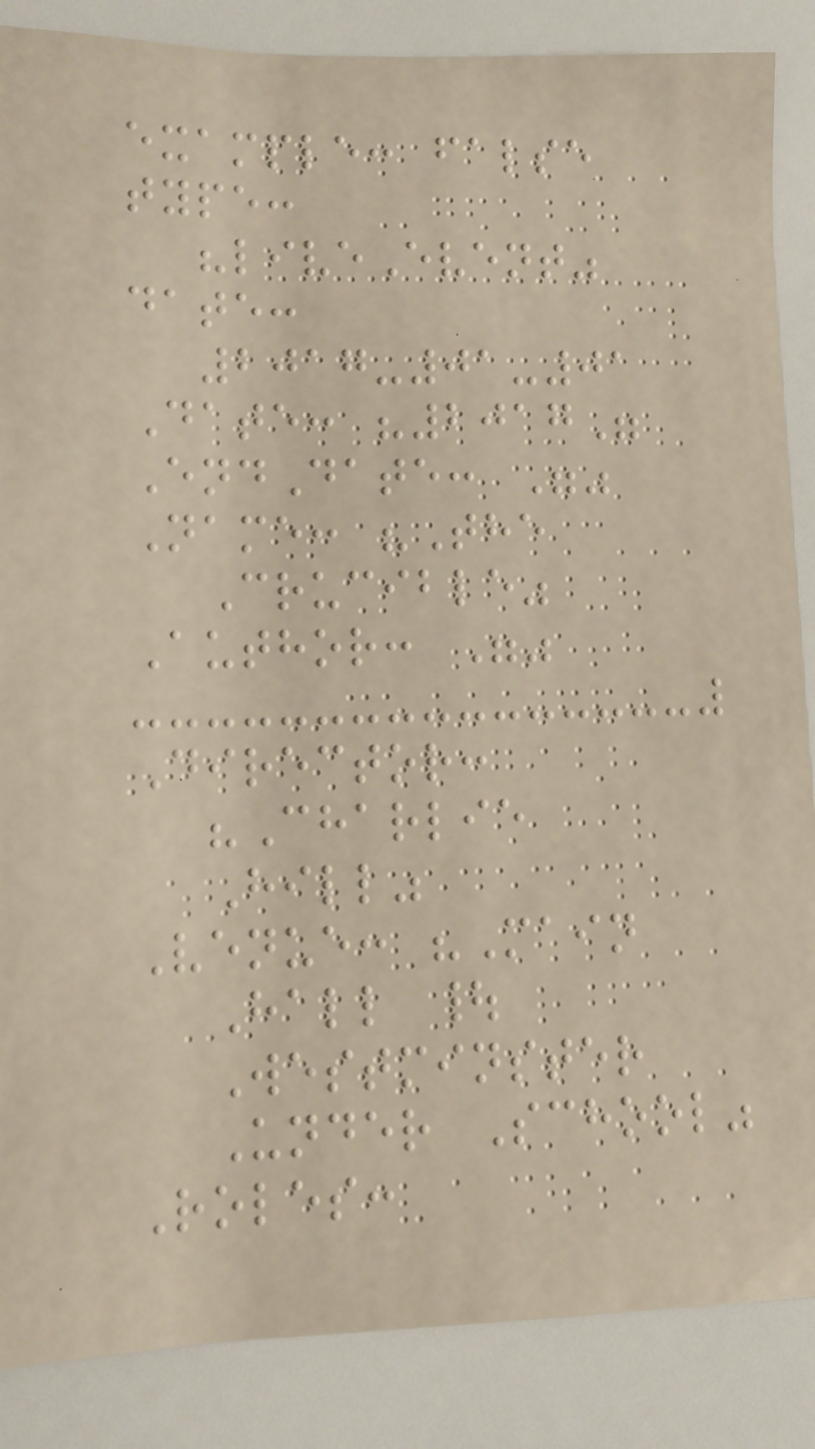example: false
type:
"liveEvent"
date:
2017-01-01
Date: "2017"
EndDate: ""
Name: "The
Crucible"
Author: ""
Director:
"Charlie
Hill"
Venue: "Main
Hall |
Westminster
Under School"
Roles:
